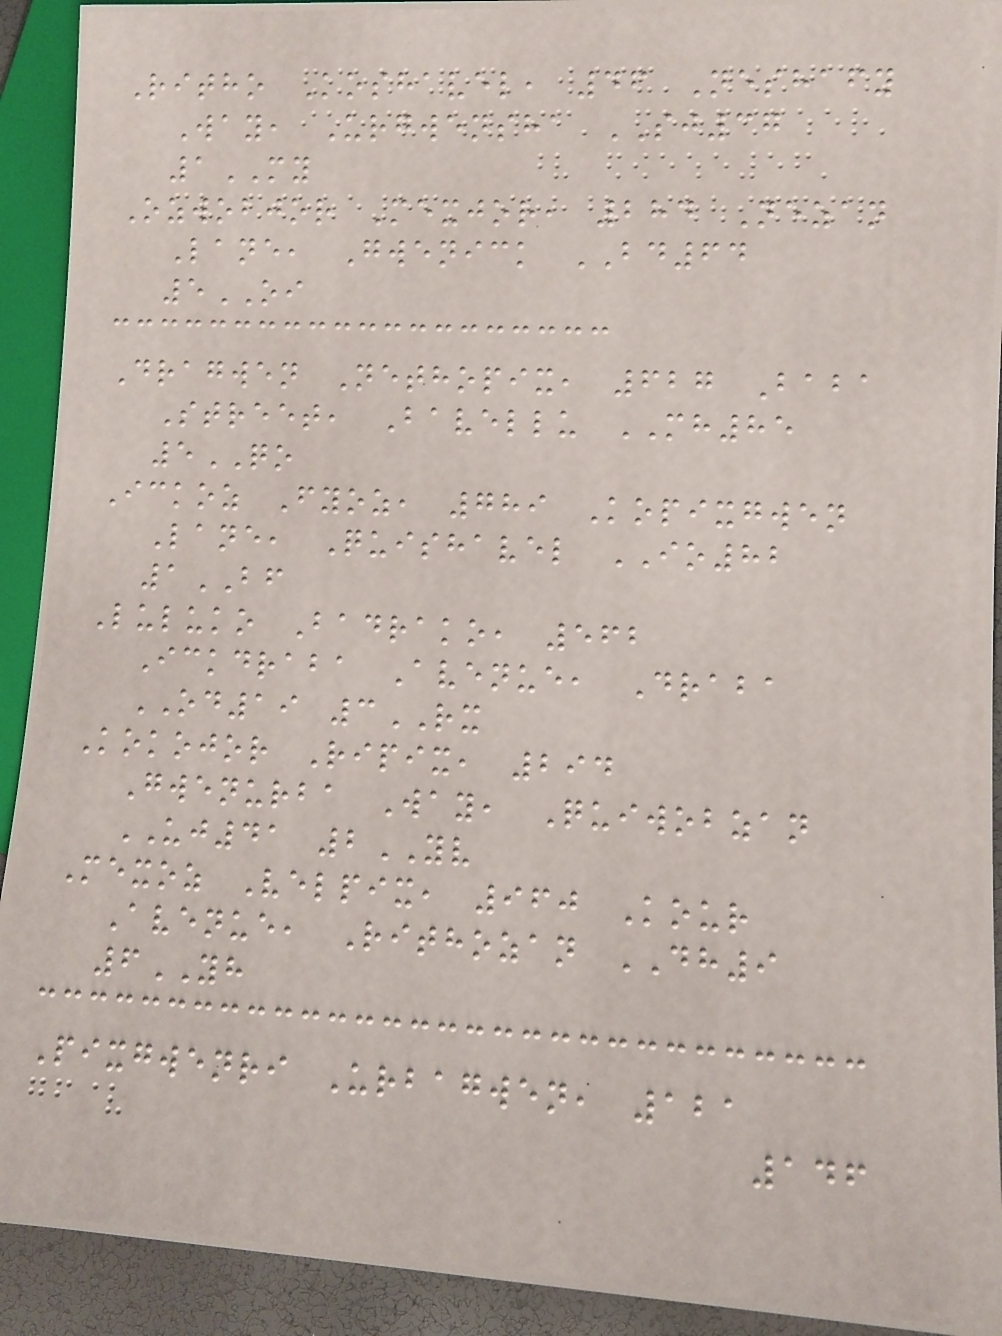Ritho Koshavel, 46 Neshafy
Way, Urgwensha SJ37
1MY
Ozwobjor Mexjor, 284 Nezan
Lane, Gwenick BD64
5OI
Dragwen Nethopix, 627 Baba
Street, Bavellu MH85
5QO
Ickoz Fyoz, 789 Kopixgwen
Lane, Quishavel IO82
1BF
Luluko Badrako, 562
Ickdraba Avenue, Draba
OD19 3RX
Kokojor Ripix, 294
Gwenurba Way, Quiwobzan
UJ41 2YV
Mexoz Velpix, 960 Kour
Avenue, Rithozan DH9
6YH
Pixgwenri Urbagwen, 121
146
